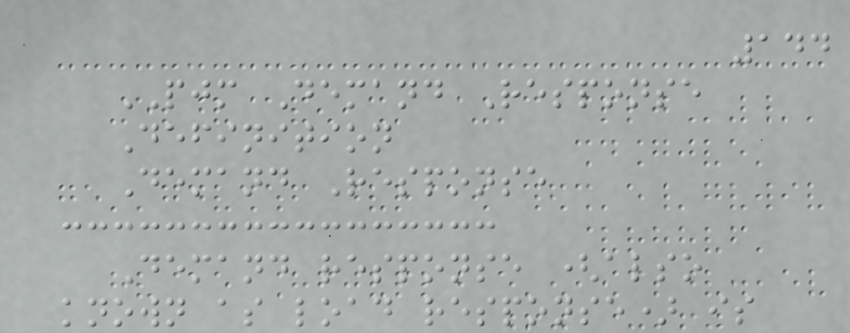144
PJM Demand Response
Definition
Demand Response
Demand response (also
known as load response) is
